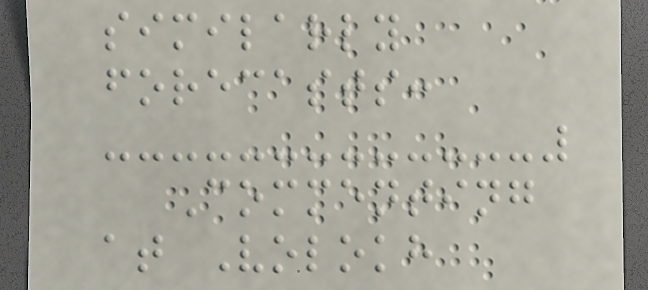similarly
forecasts:
Commenting
at Volokh
